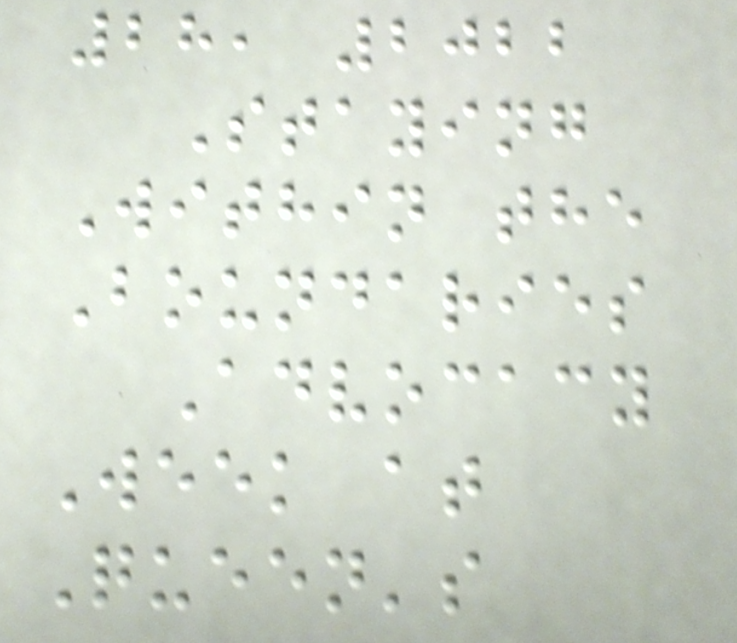28, 2022
Staying
Within the
Boundaries
Advocacy
Week at
Queen's
